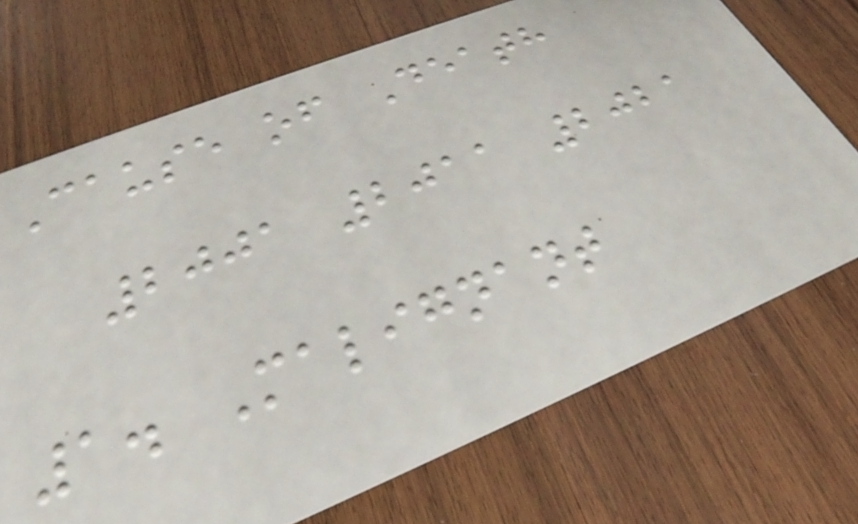Cause of Death
2001 2011 2021
1. Malignant
